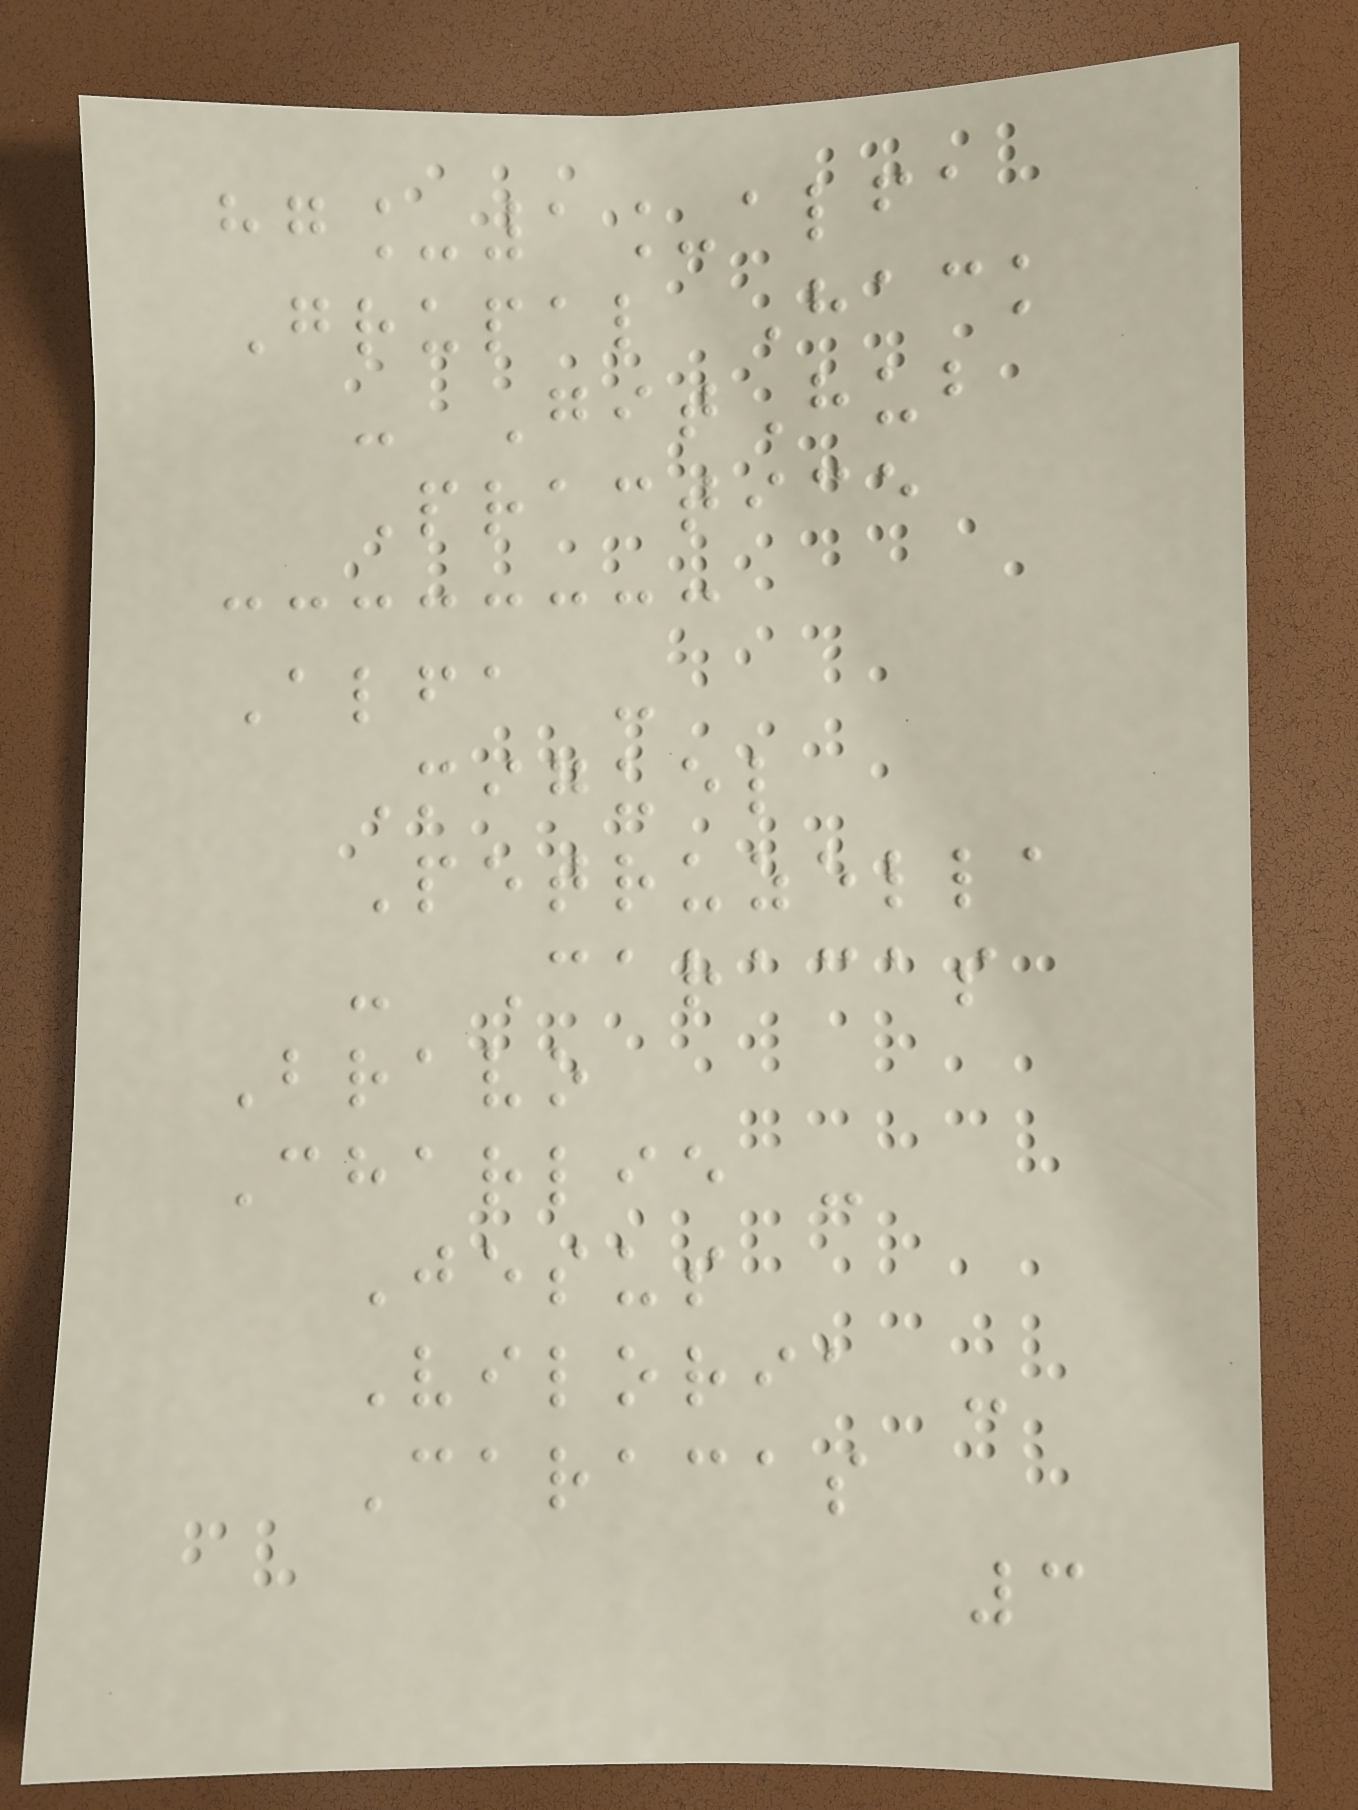hg_1_alfa
Grupal Hack
- GitHub
Practice
Alfa -
Miguel
Petruzella
- Caracas
Bravo
Charlie -
Jesus
Viloria -
Caracas
3
